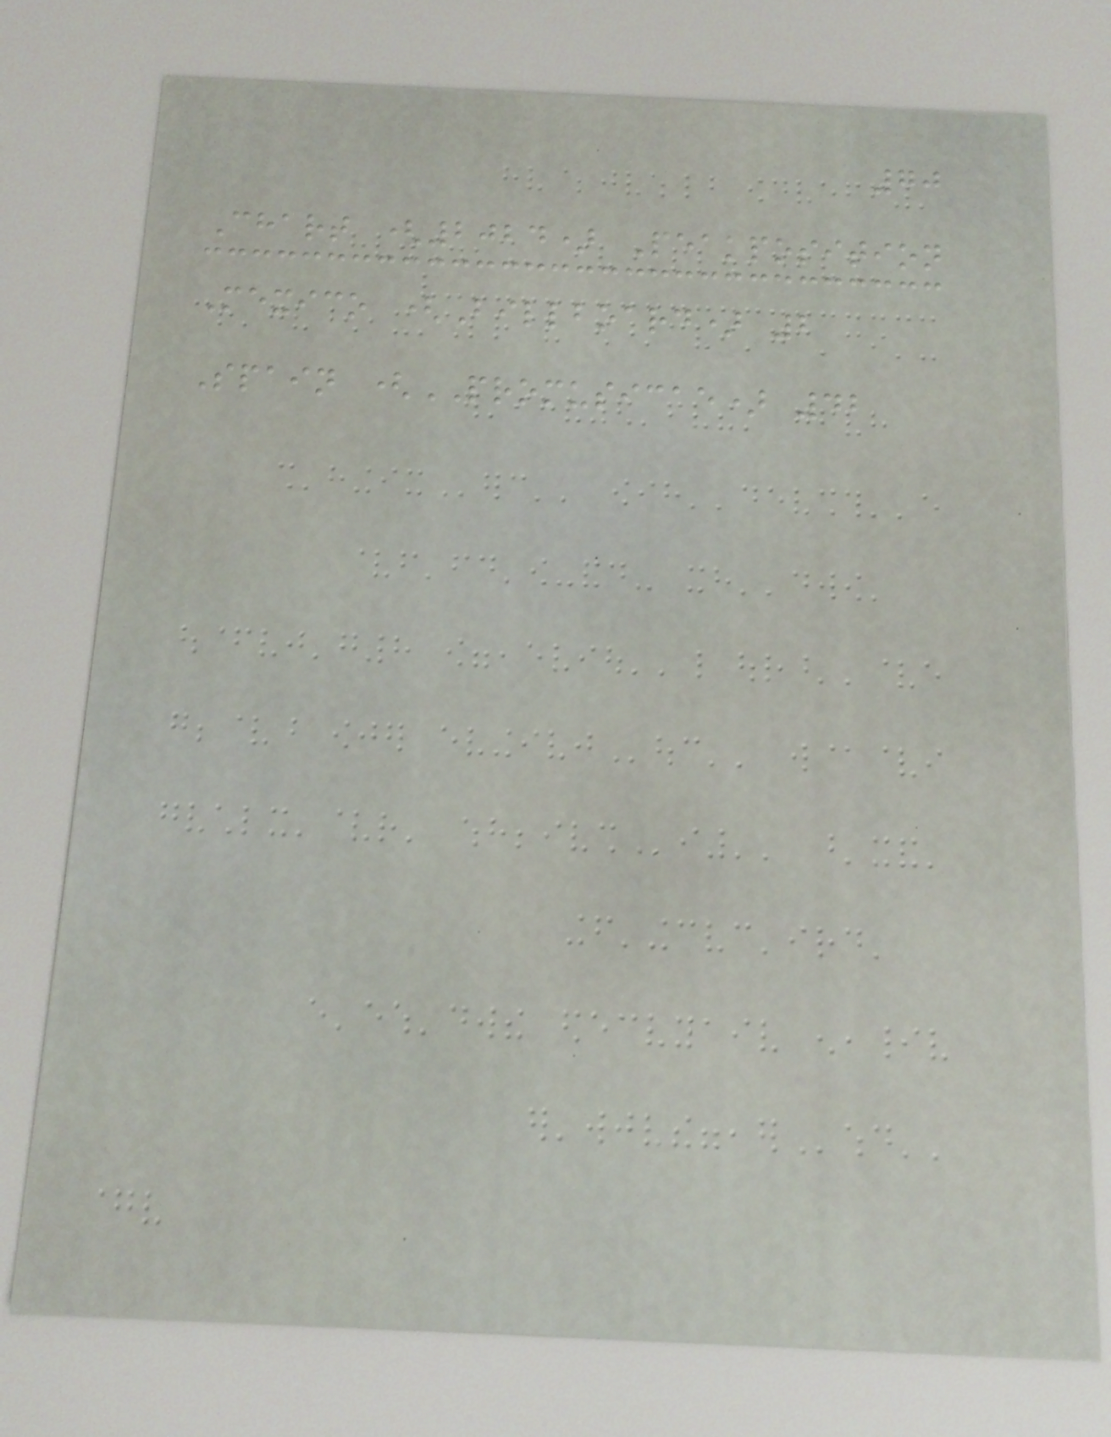70
Chart (2024) Peakposition
Mexico (Billboard) 2
Spain (PROMUSICAE) 42
